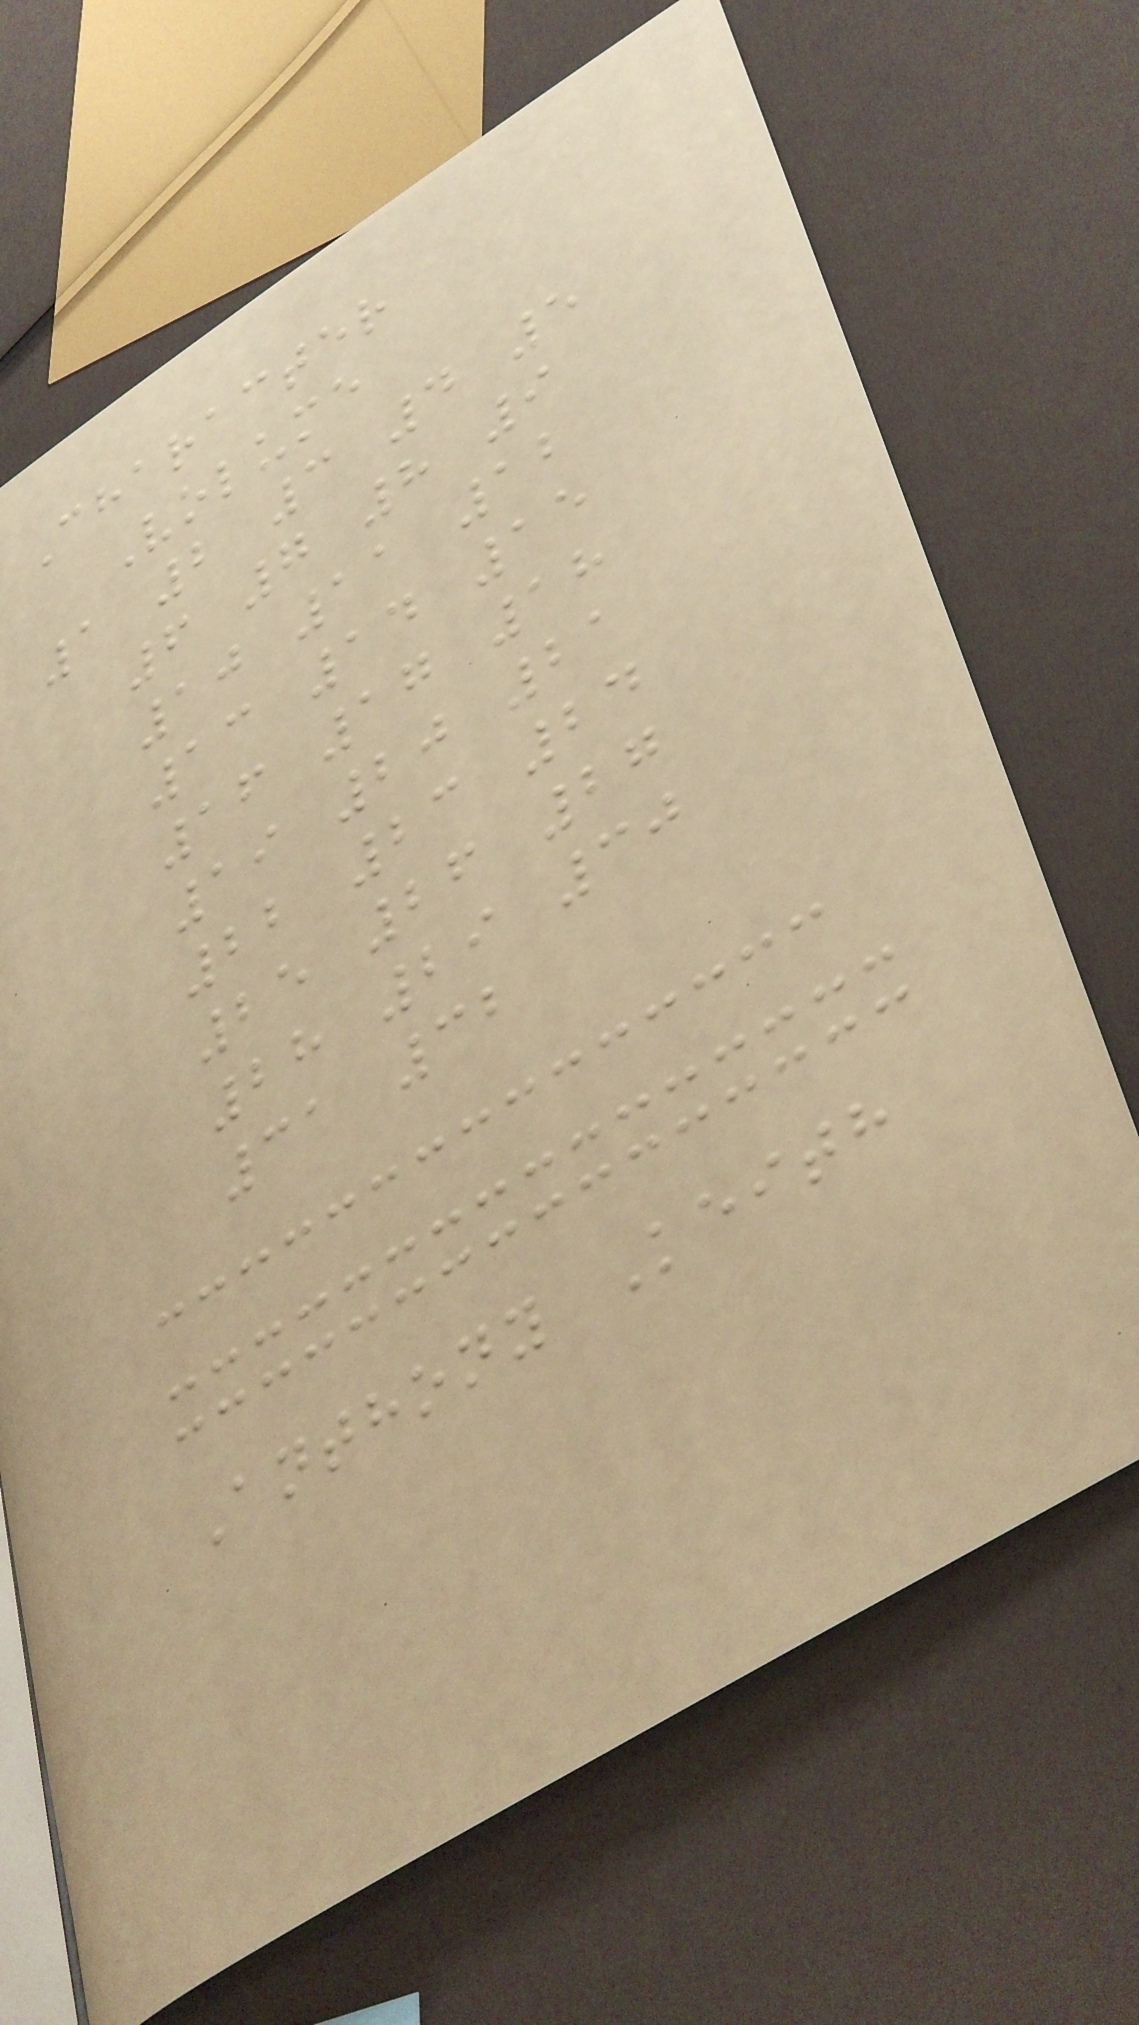Character
Volume
1 2 3 4 5
6 7 8 9
10 11 12
13 14 15
16 17 18
19 20 21
22 23 24
25 26 27
28 29 30
31 32
Anthony Keith
